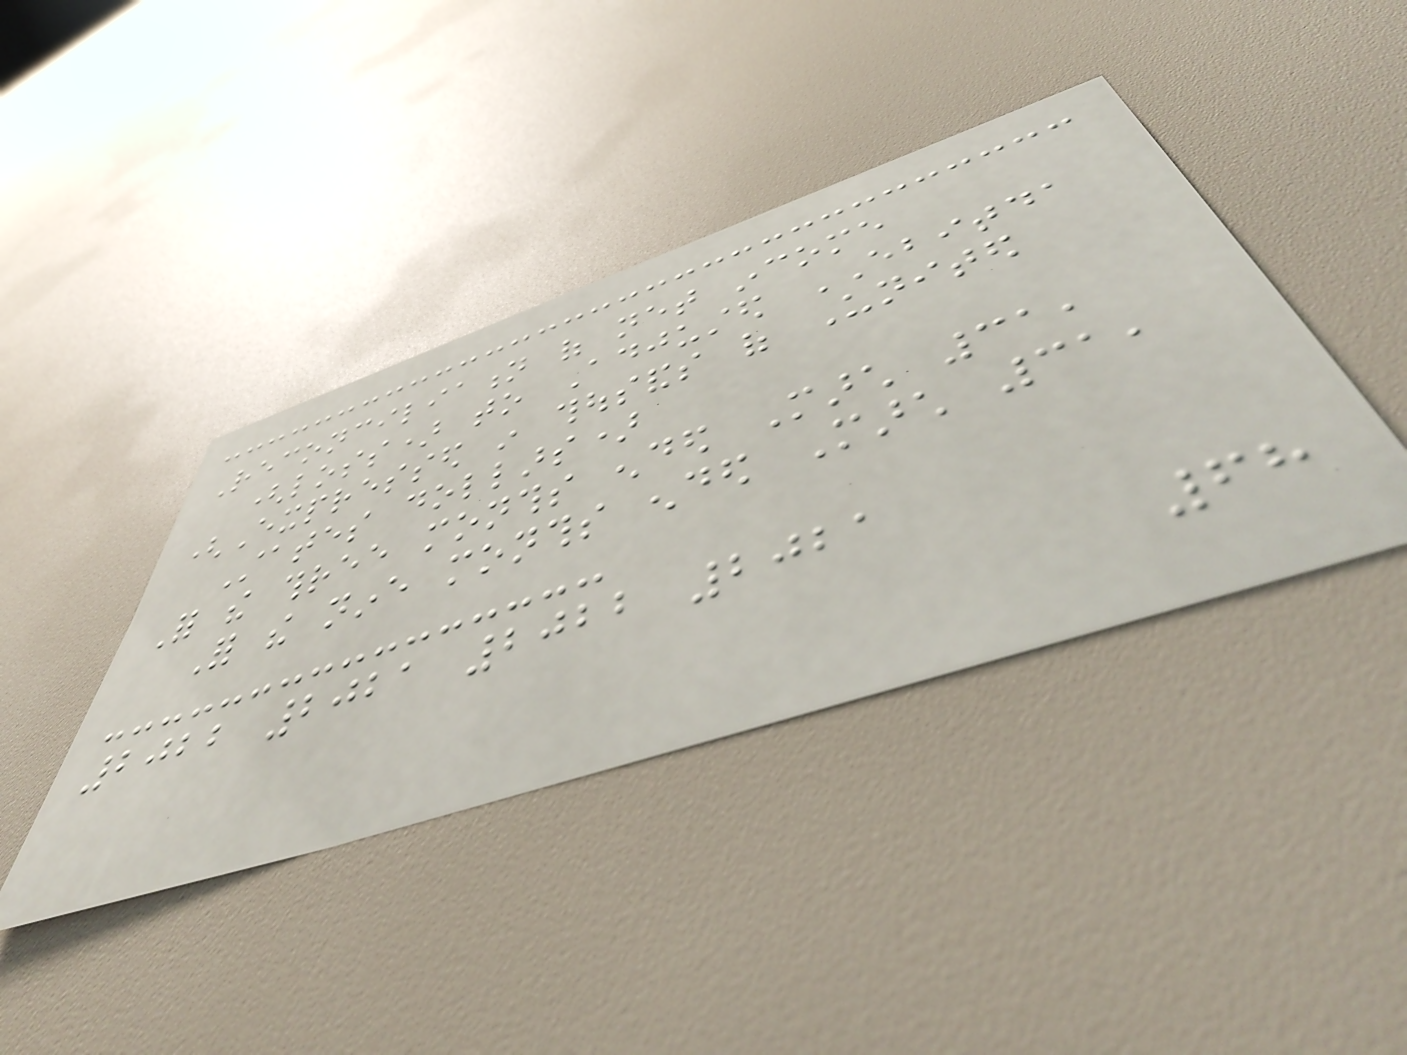Reconciliation of net income
(loss) to Adjusted EBITDA
(Expressed in thousands of United
States dollars)
For the three months ended March 31,
For the nine months ended March 31,
2022 2021 2022 2021
68
